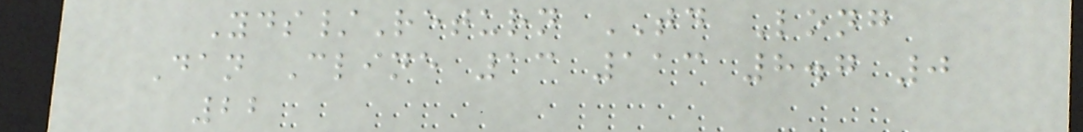Yds/Return TD Long
Dan Cline 13 113 8.7 0
22
